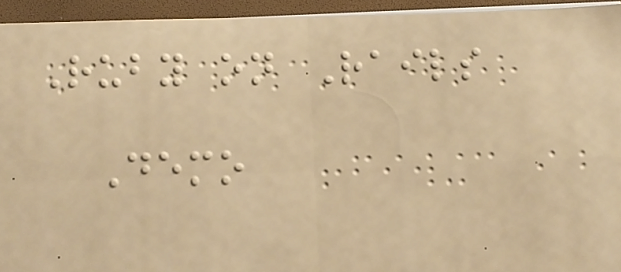Ruby on Rails
Demo
